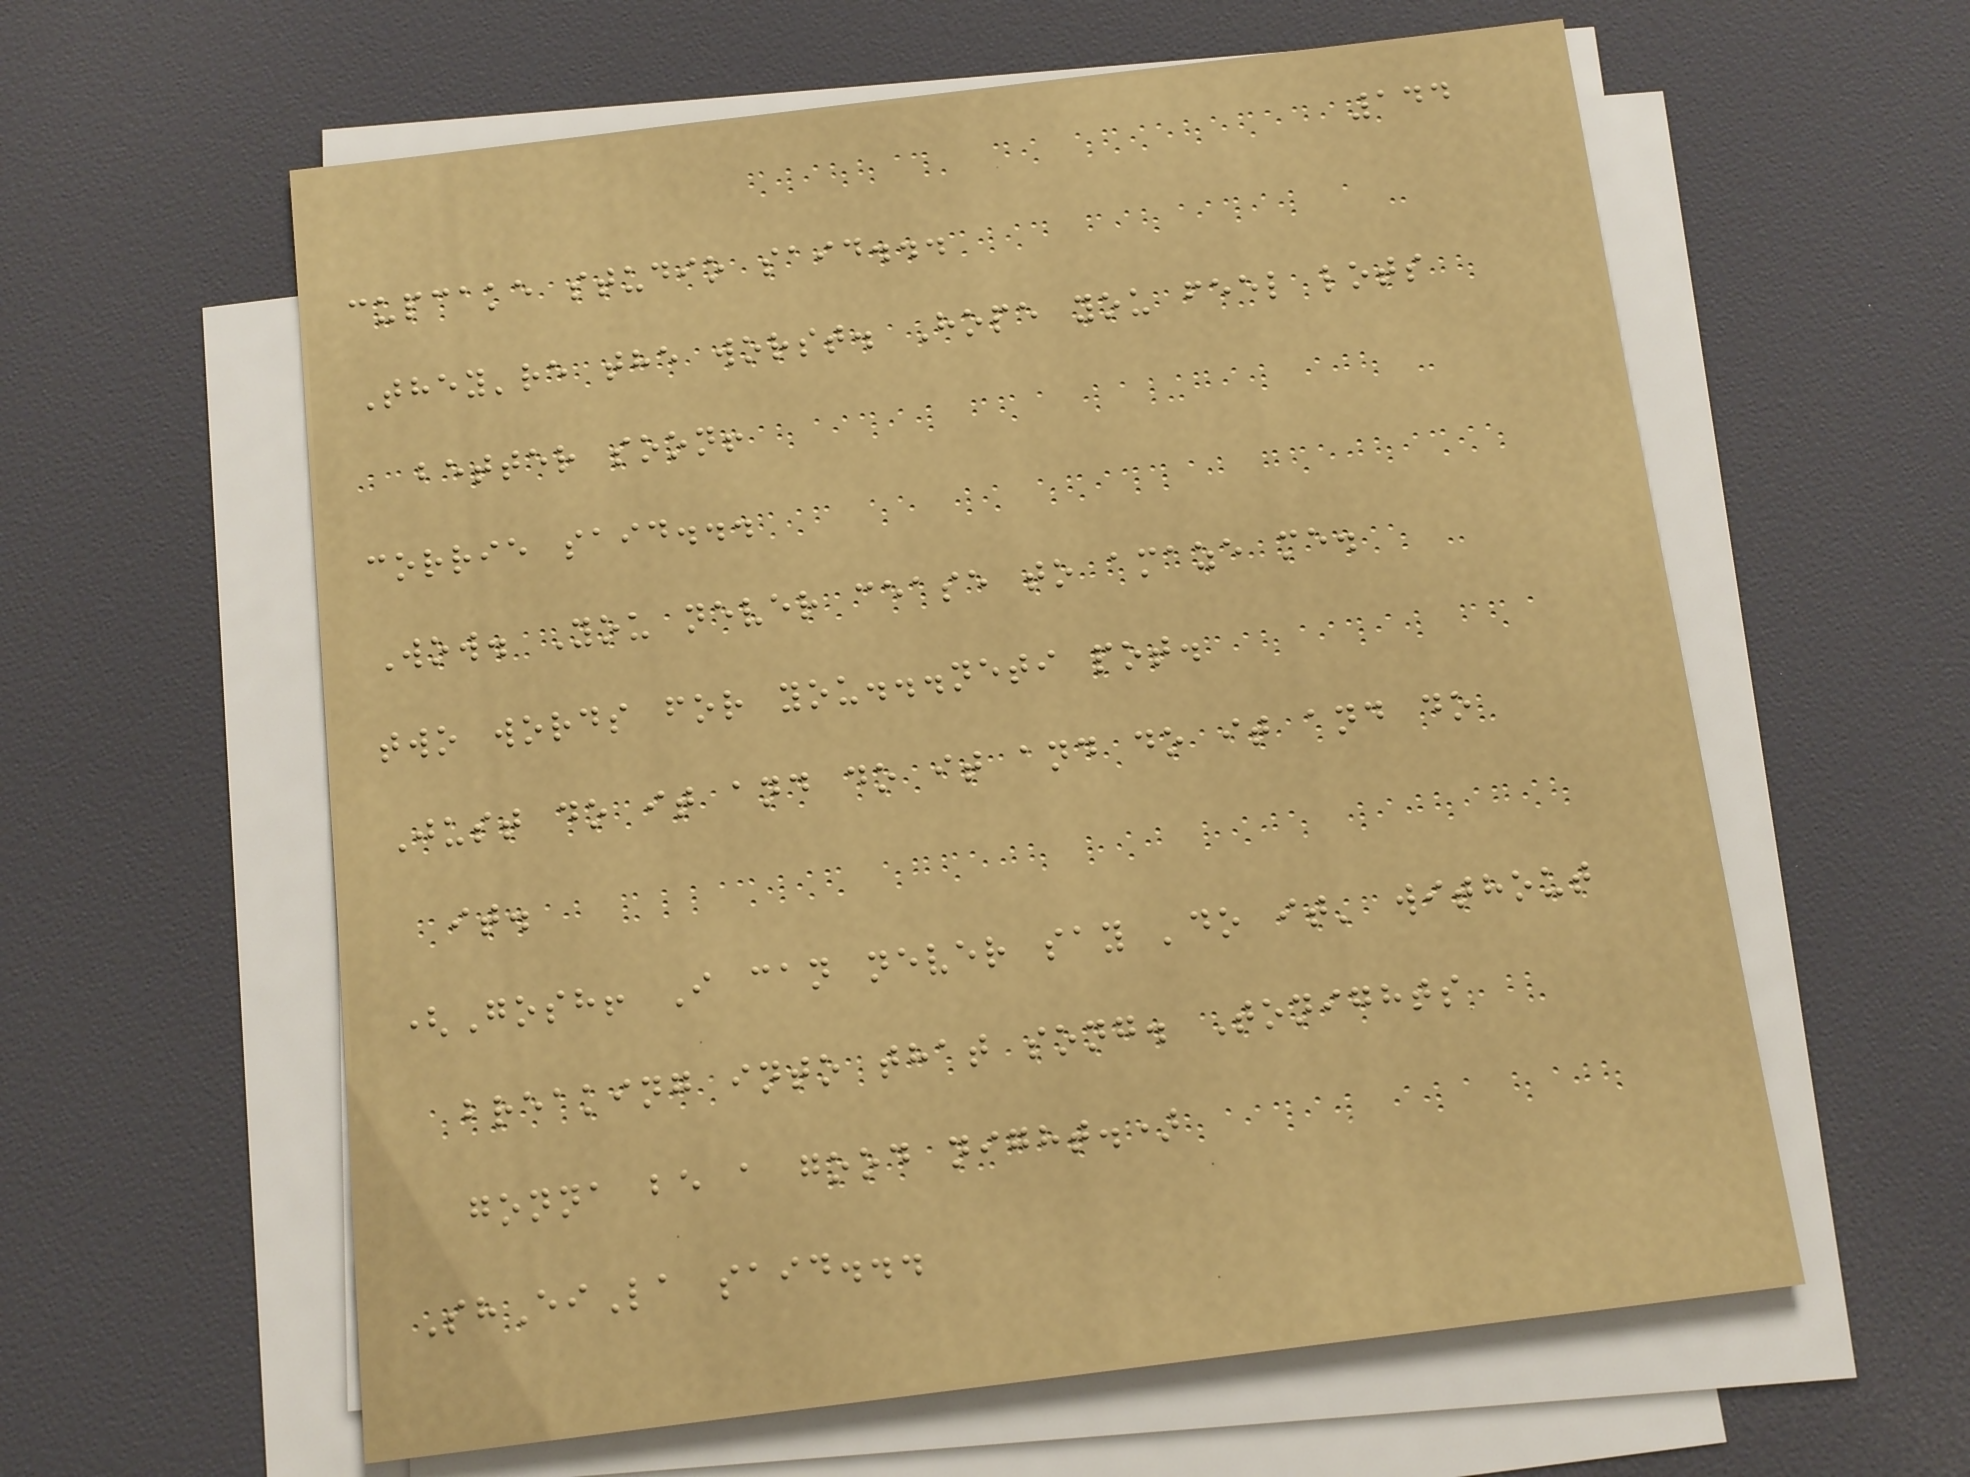144
cupcake studio said...
They're the worst. Hope you feel lots
better soon!
corrie said...
Wow. You never cease to amaze me.
two words for you...neti pot.
Just do it and do it and do it and do
it.
(Gosh! I can never say 'do it' without
breaking into that song. Tonights
gonna be a good night.)
ShEiLa said...
